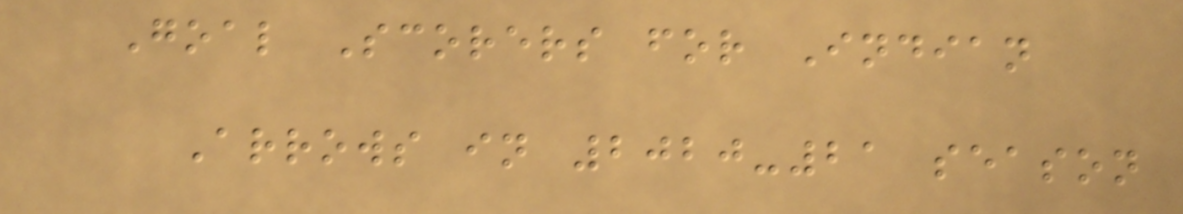Goal Scorers for Indian
Arrows in 2020-21 season
